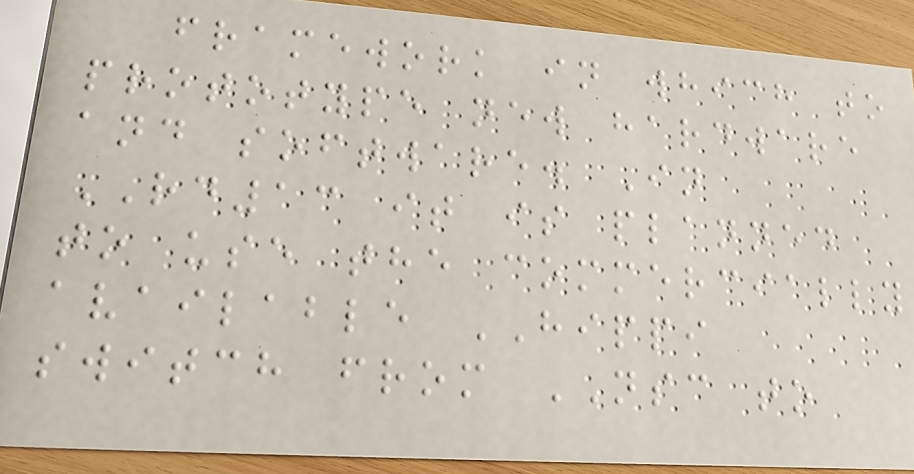framework in which to
prototype new hardware
and software. In
RD13 it is planned
to use the commercially
available HIPPI
switch from NSC to
